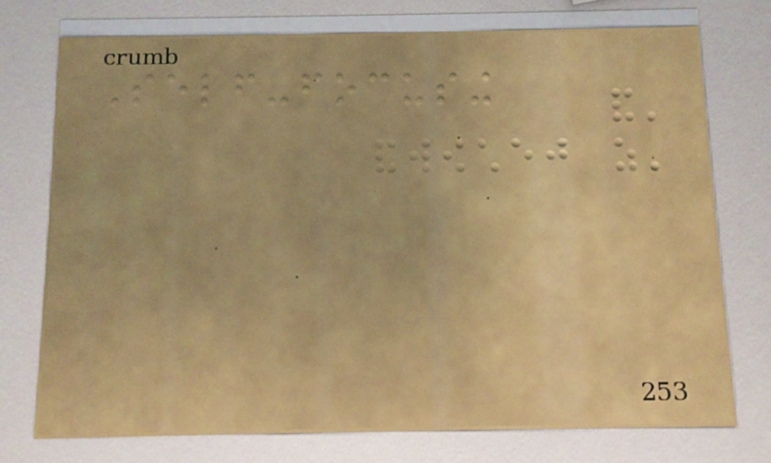Self-focusing
